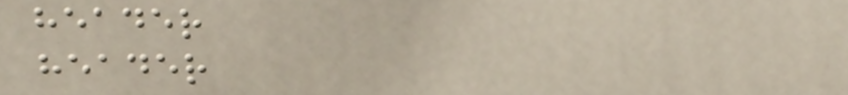header
header
